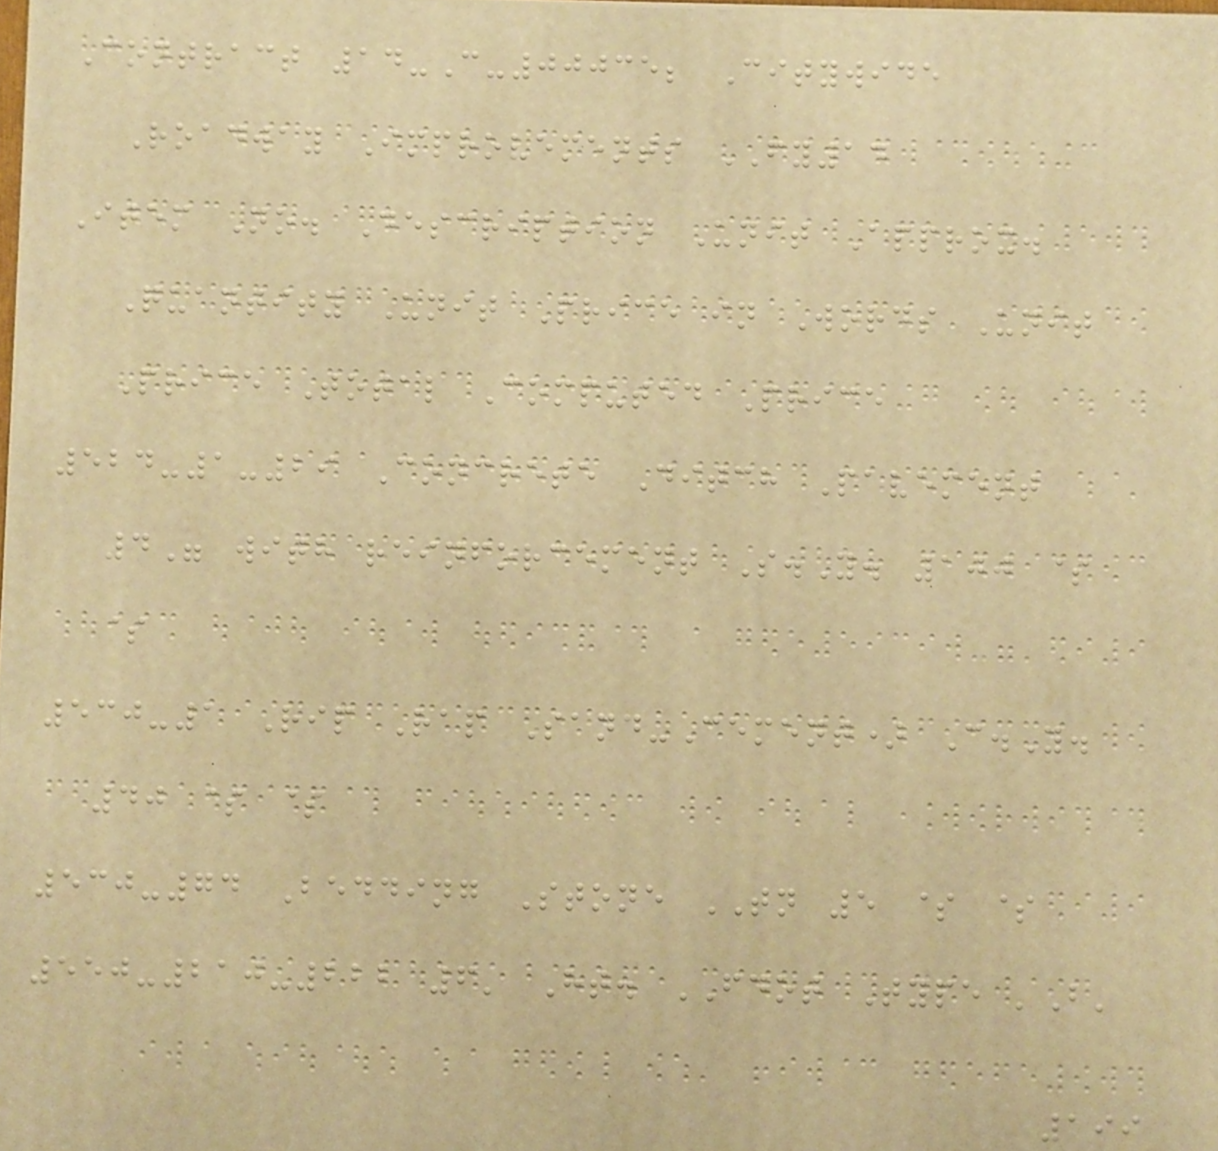Contract 14-C-00035; Citywide
Roadway Improvements FY14
Item No. Description Unit Approx.
Quantity Unit Price in Words Unit
Price Total Computed Price
524-1-29 Concrete Ditch Pavement
4" with reinforcement S.Y. 100 $
$
530-1 Rip Rap Sand-Cement) C.Y.
40 $ $
530-74 Bedding Stone TN 5 $ $
550-210-222 6' Ht. FDOT Type 'B'
199
